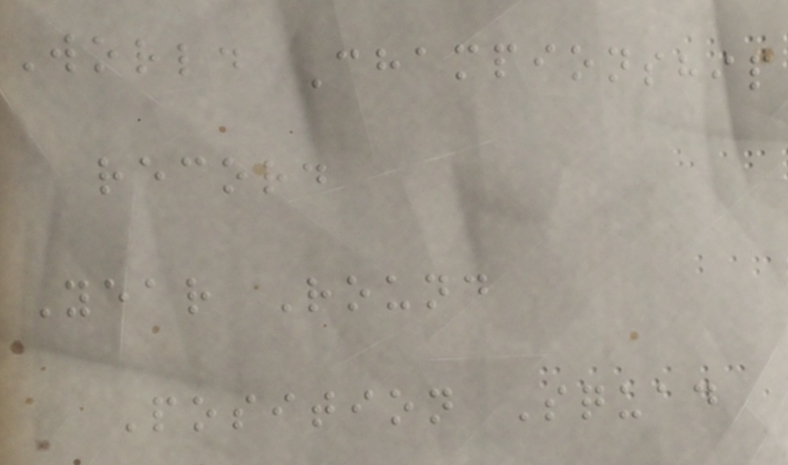World Championship
record
Year Round
Position Squad
